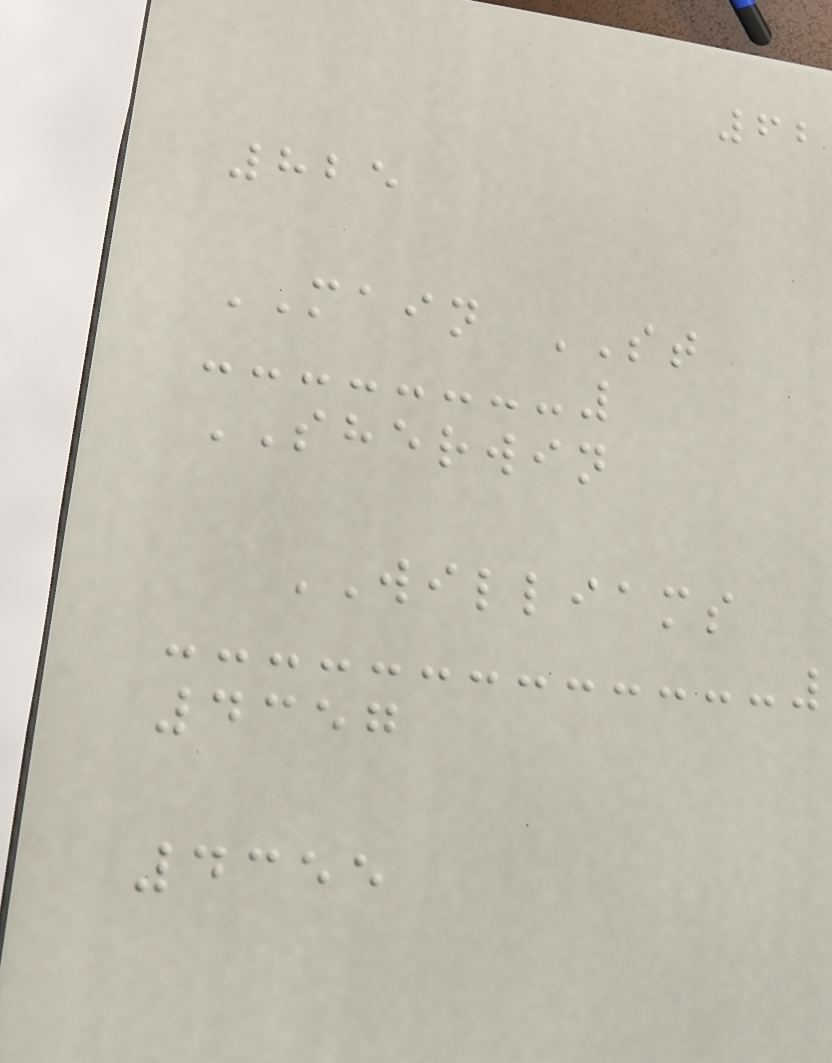62
825
MAIN ST
SHERWIN
WILLIAMS
4357
4355
